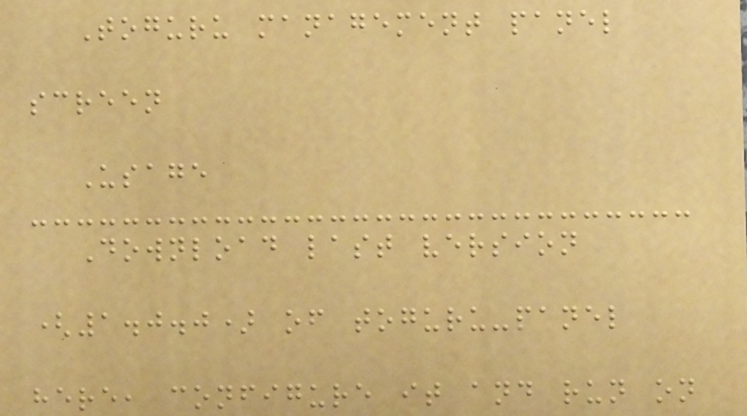Toguru management panel
screen
Usage
Download last version
(1.0.0) of toguru-panel
here, configure it and run on
